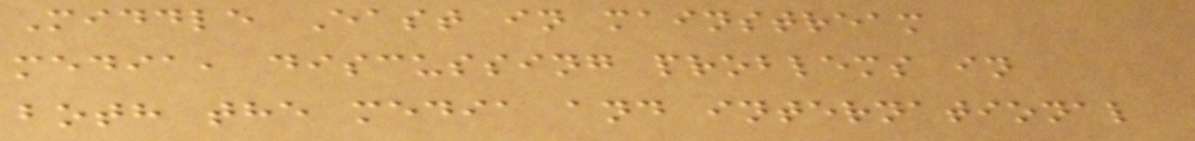Middle East in mainstream
media, discussing problems in
both the media and international
